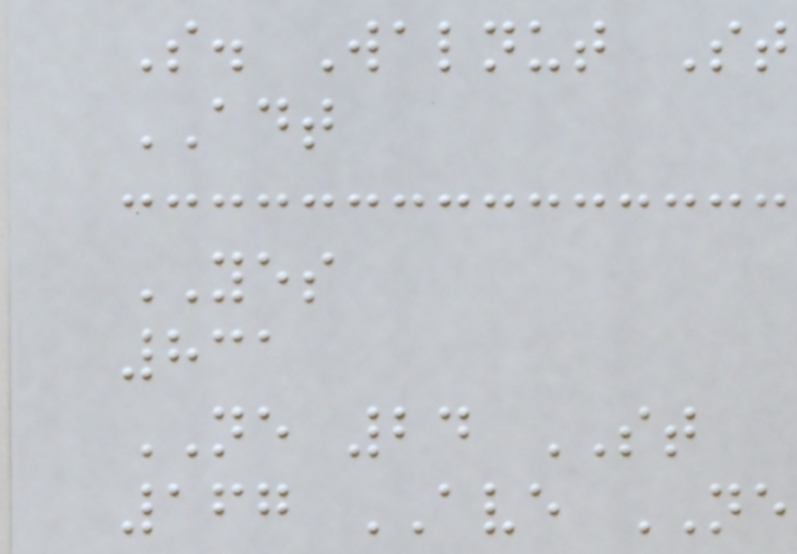S. Walnut St
ADT
YES
831
NE 24 ST
167 AVE NE
